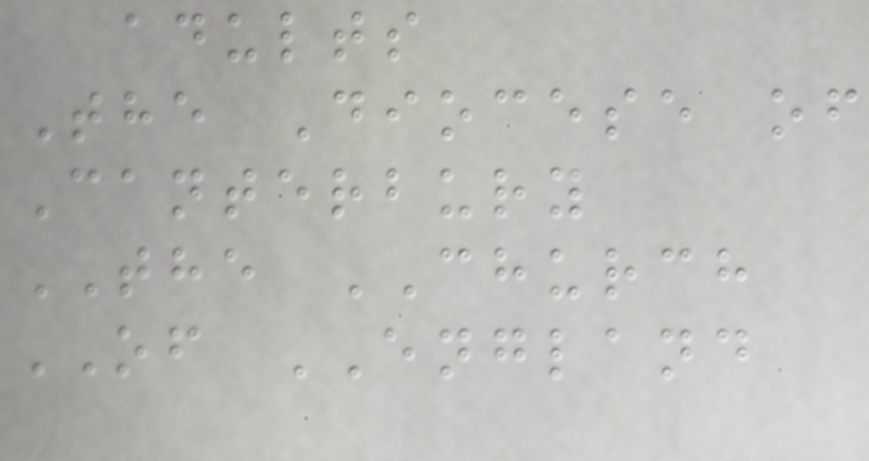adults
The Diocese of
Canterbury
THE CHURCH
OF ENGLAND
